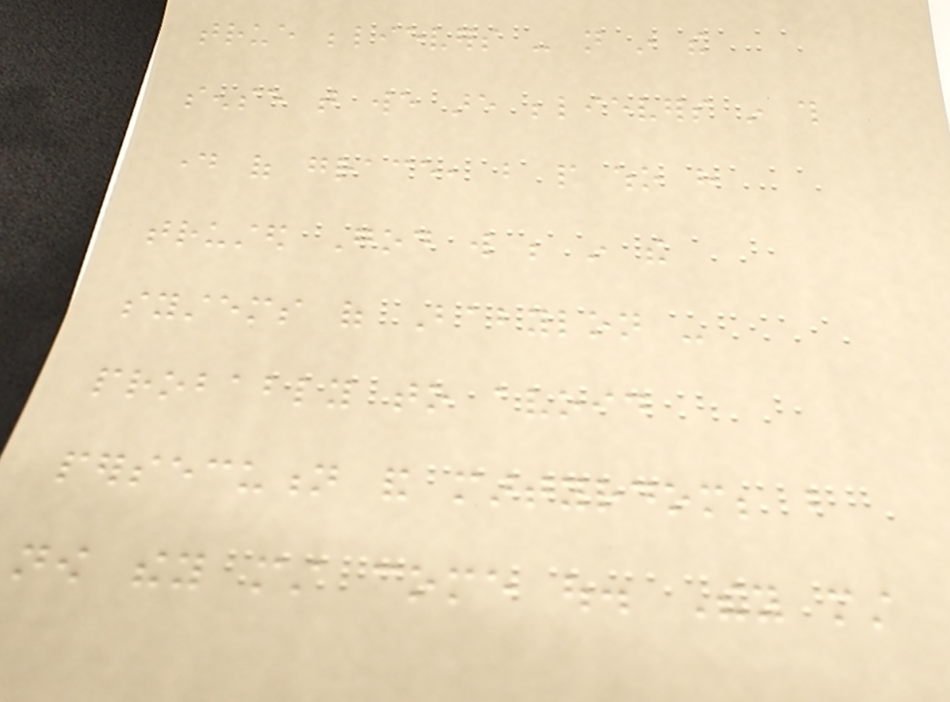true believers - not in the
sense that we are believers in this
day of grace, but people who have
trusted God will be in the
systems of Babylon -
probably to avoid
persecution and martyrdom; but
now they must come out. They must
